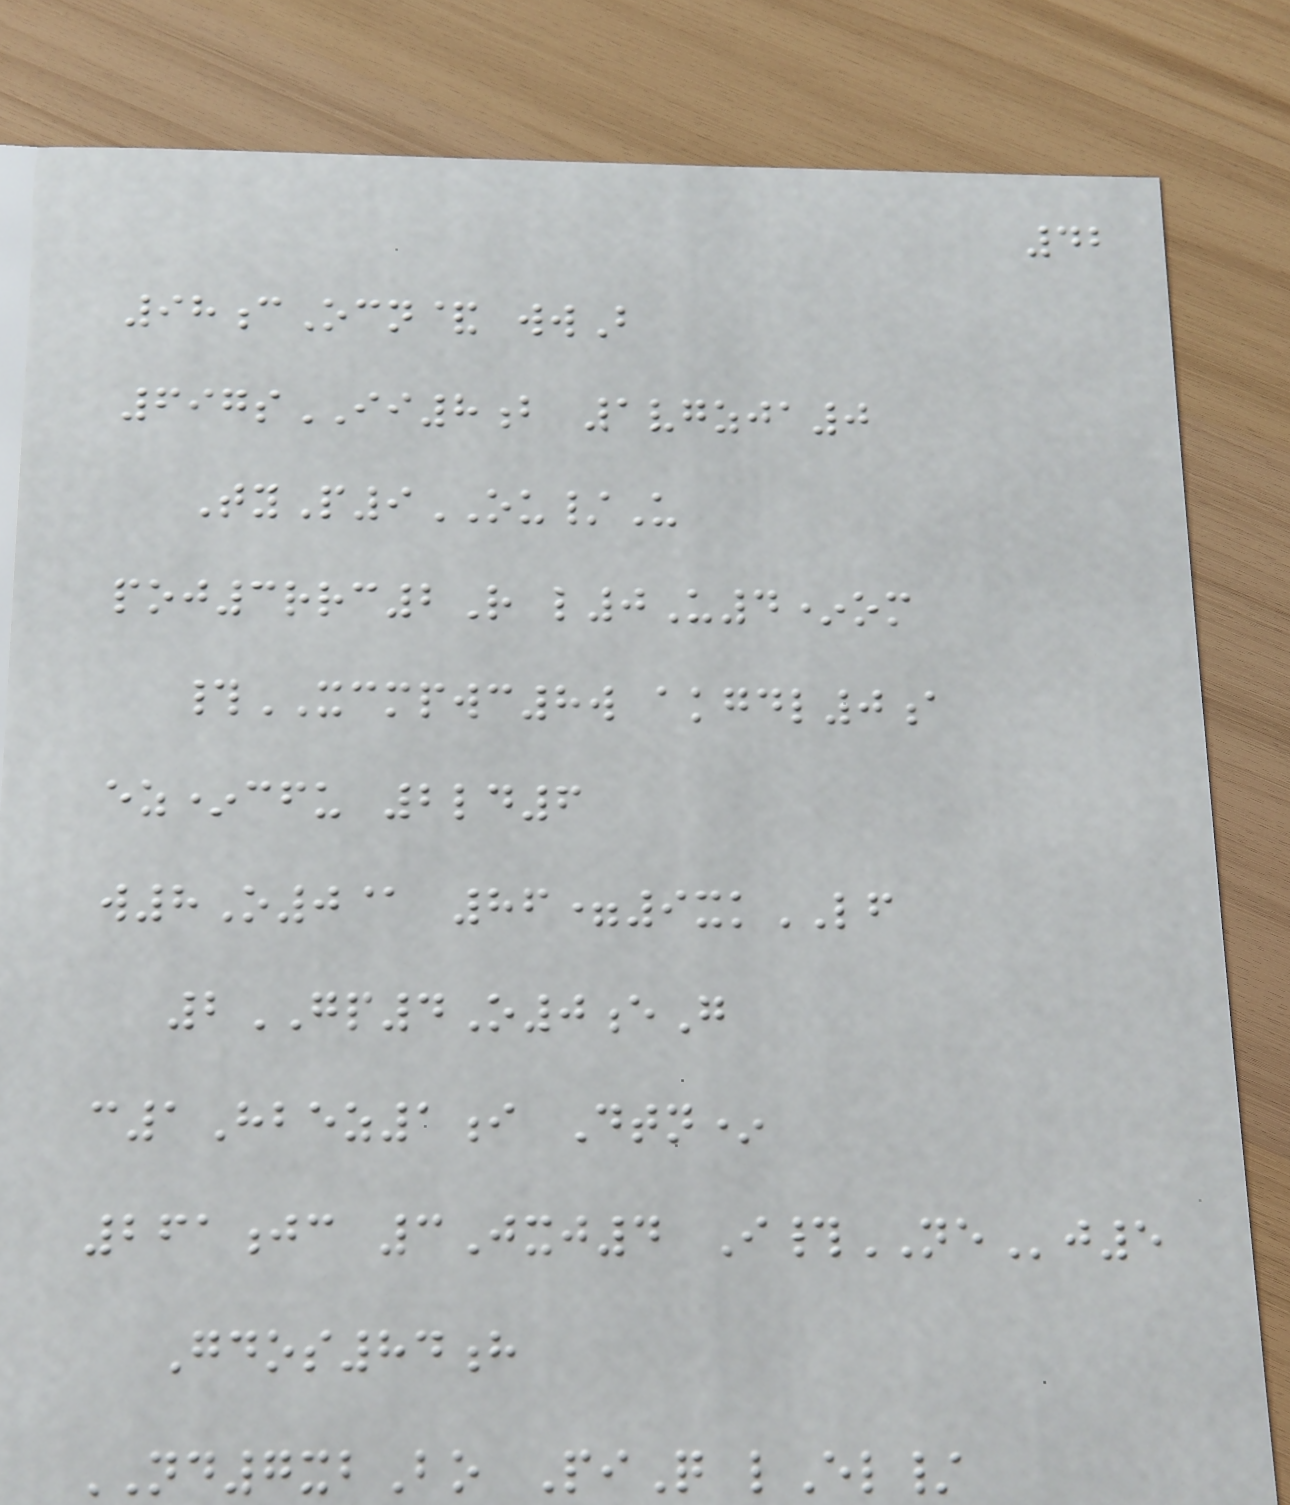42
98cOcn& wwB
697sII8b 1vgzja0
TyP9OU/U
poj3rrc2R l0U4*om
#XCMPWC8w akgdl0a
ez*cfu 2ld6
w8O0@ 86=9xkLF
2GP4O0eG
c1Hbez1i Dtn*
261jc 3Jxj4 I#NEj5
Gdos84h
ND7xbBo PiQ lEl/
